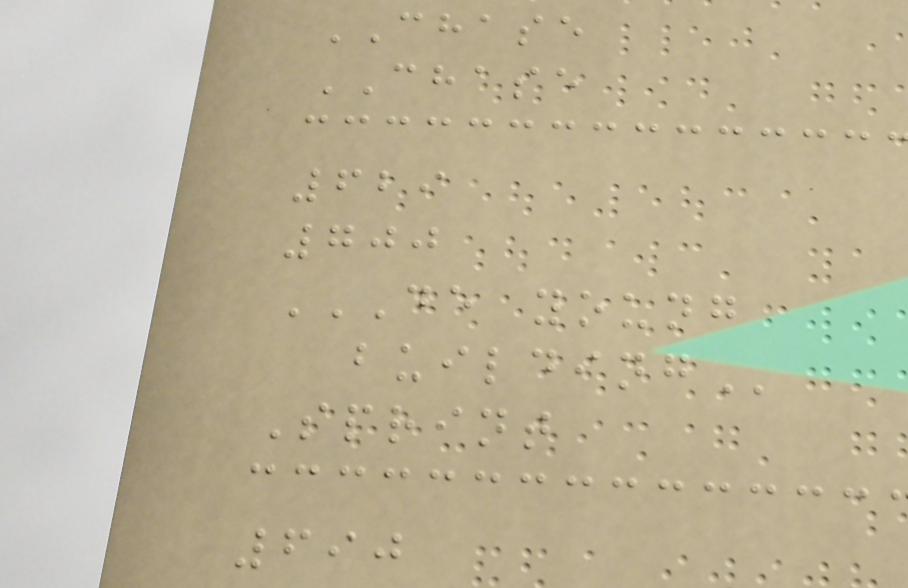CHASE
CHASE
629
700
DE YOUNG
BUILDING
Sprint
690
